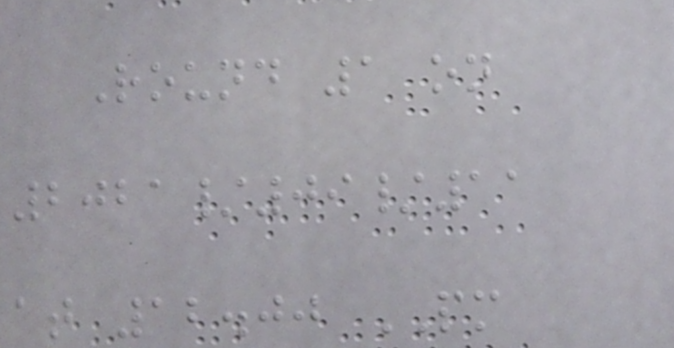Round 1 on
2021/09/11
at 12.00 PM
